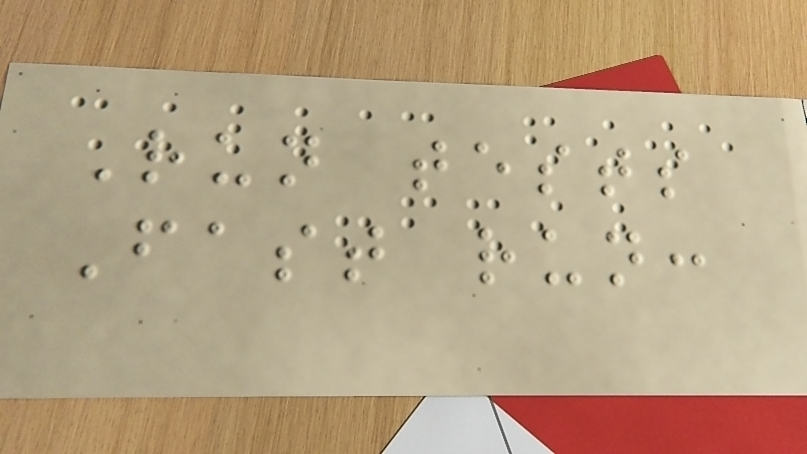Run tests
Fast run:
